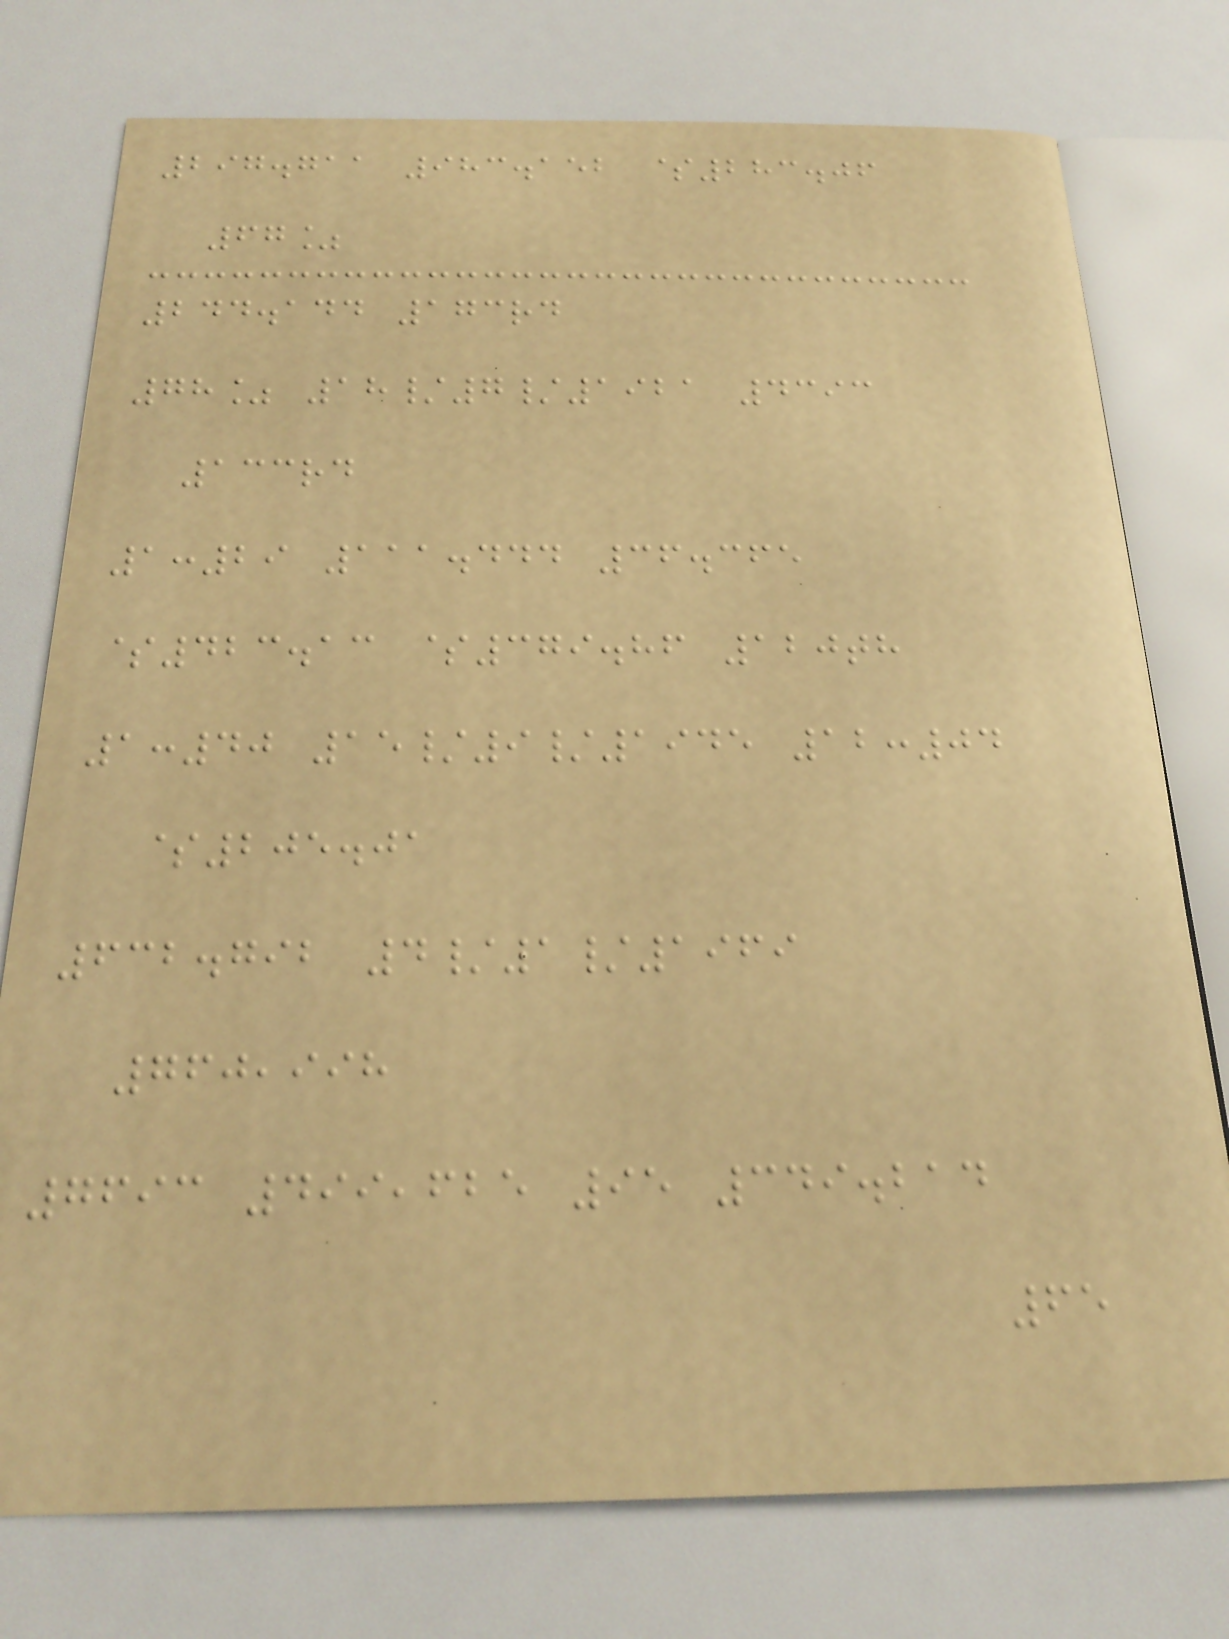297.711 983.152 $283.06
67%
244.144 173rd
78% 18/7/1921 4393
133rd
1:29 111.444 36.365
$423.13 $379.86 120th
1:40 15/9/1945 12:04
$205.01
632.792 4/1/1969
760,998
7693 499,625 95 349.214
65
